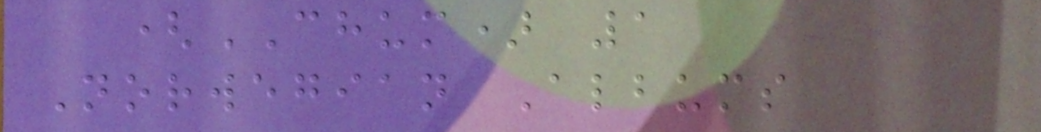(CHUM) 1
Norwegian Albums
